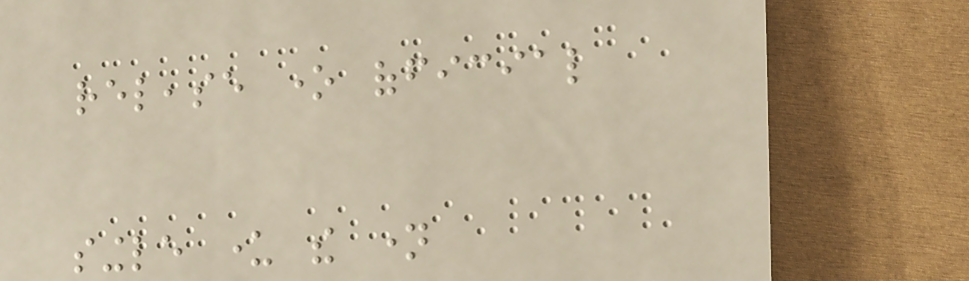release one official
single under the name
